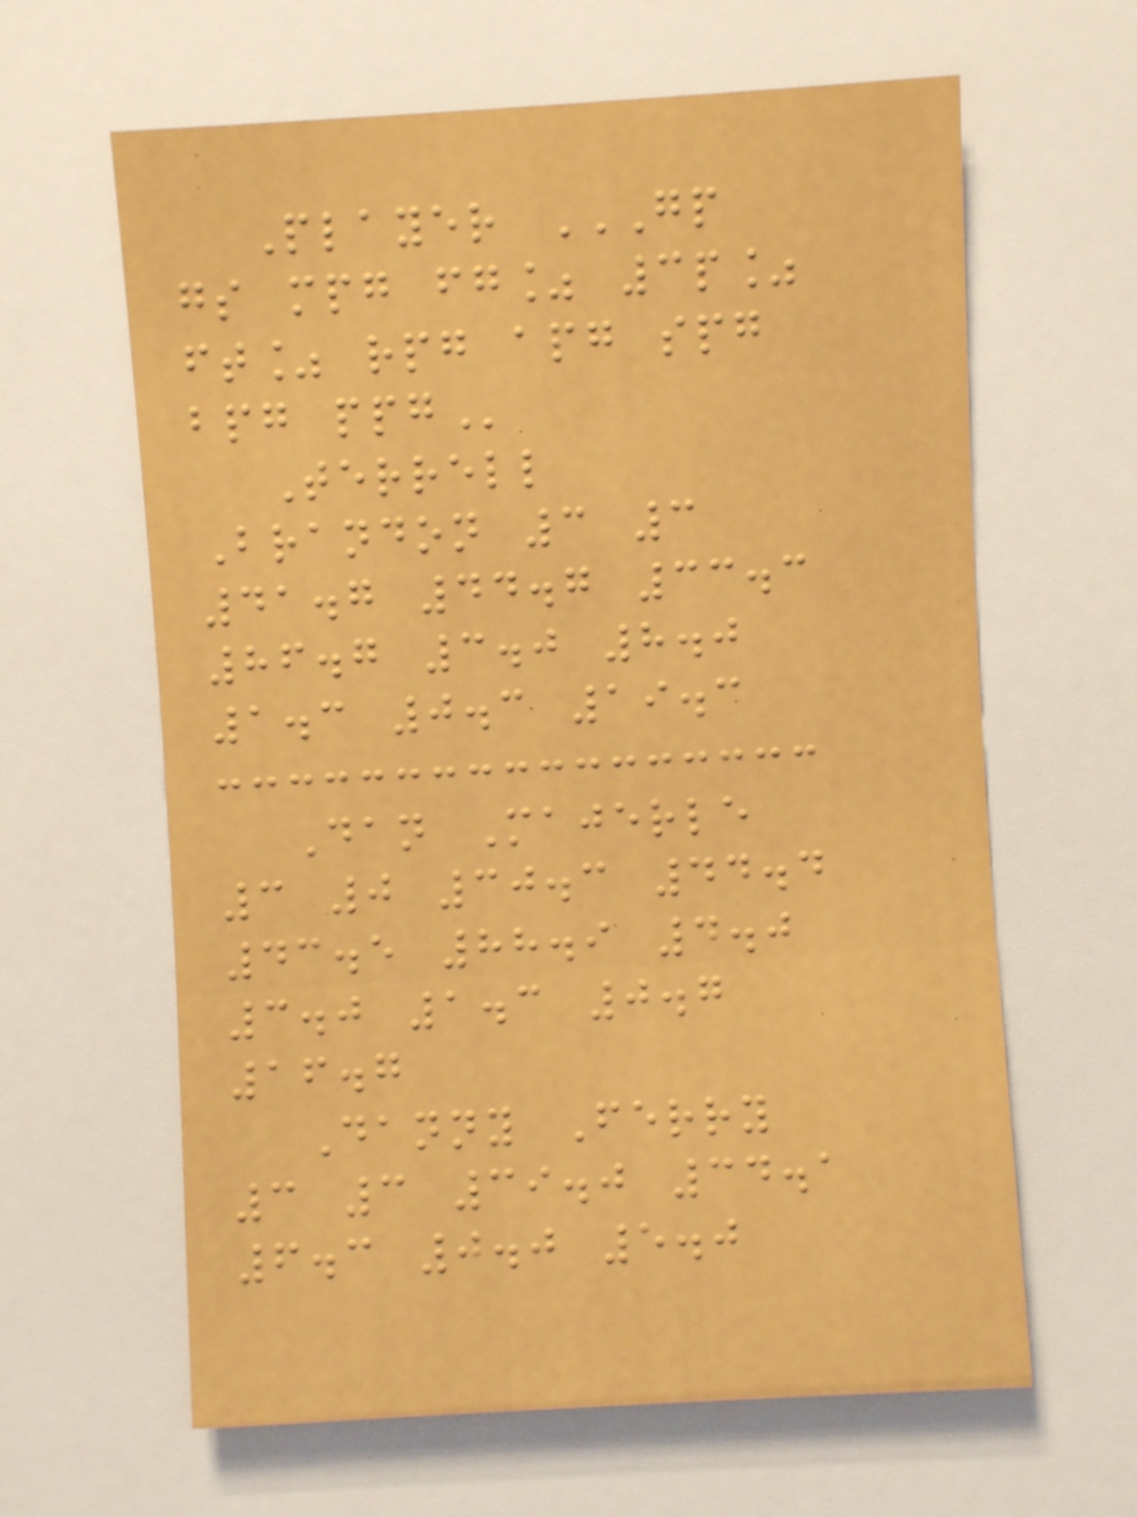Player GP
GS MPG FG% 3P%
FT% RPG APG SPG
BPG PPG
Terrell
Brandon 3 3
41.7 44.7 33.3
86.7 3.0 8.0
1.3 0.3 19.3
Dan Majerle
3 0 30.3 44.4
43.5 88.9 4.0
3.0 1.3 0.7
16.7
Danny Ferry
3 3 39.0 34.1
6.3 0.0 5.0
